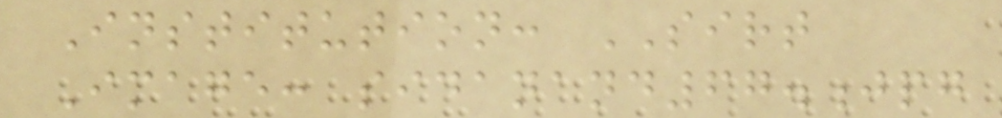Institution: SIRT
Image: sidanand67.jpg
